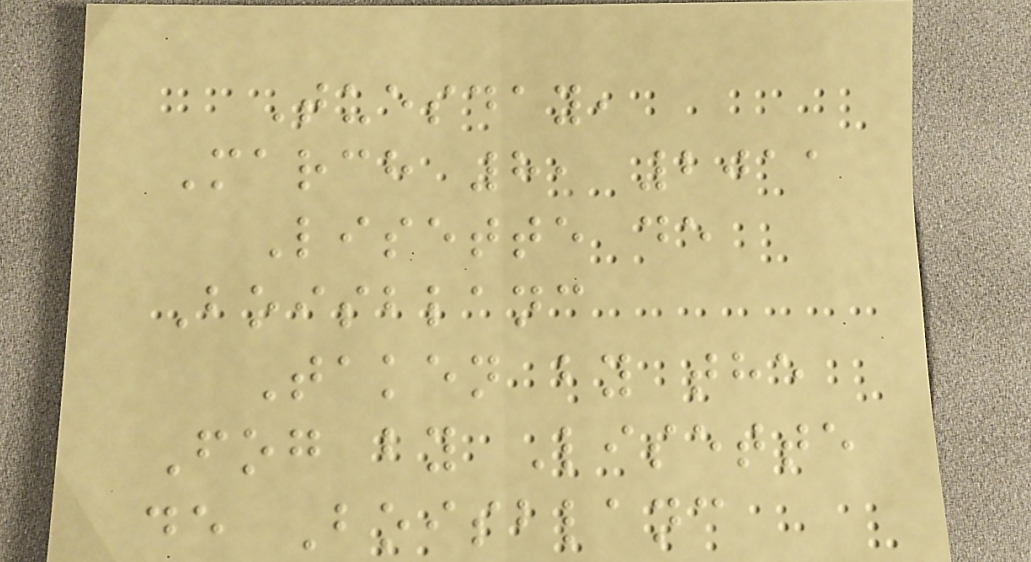Tuesday,
March 8, 2011
Lisette de
Boisblanc
Taken by the
Fog by Lisette
de Boisblanc
